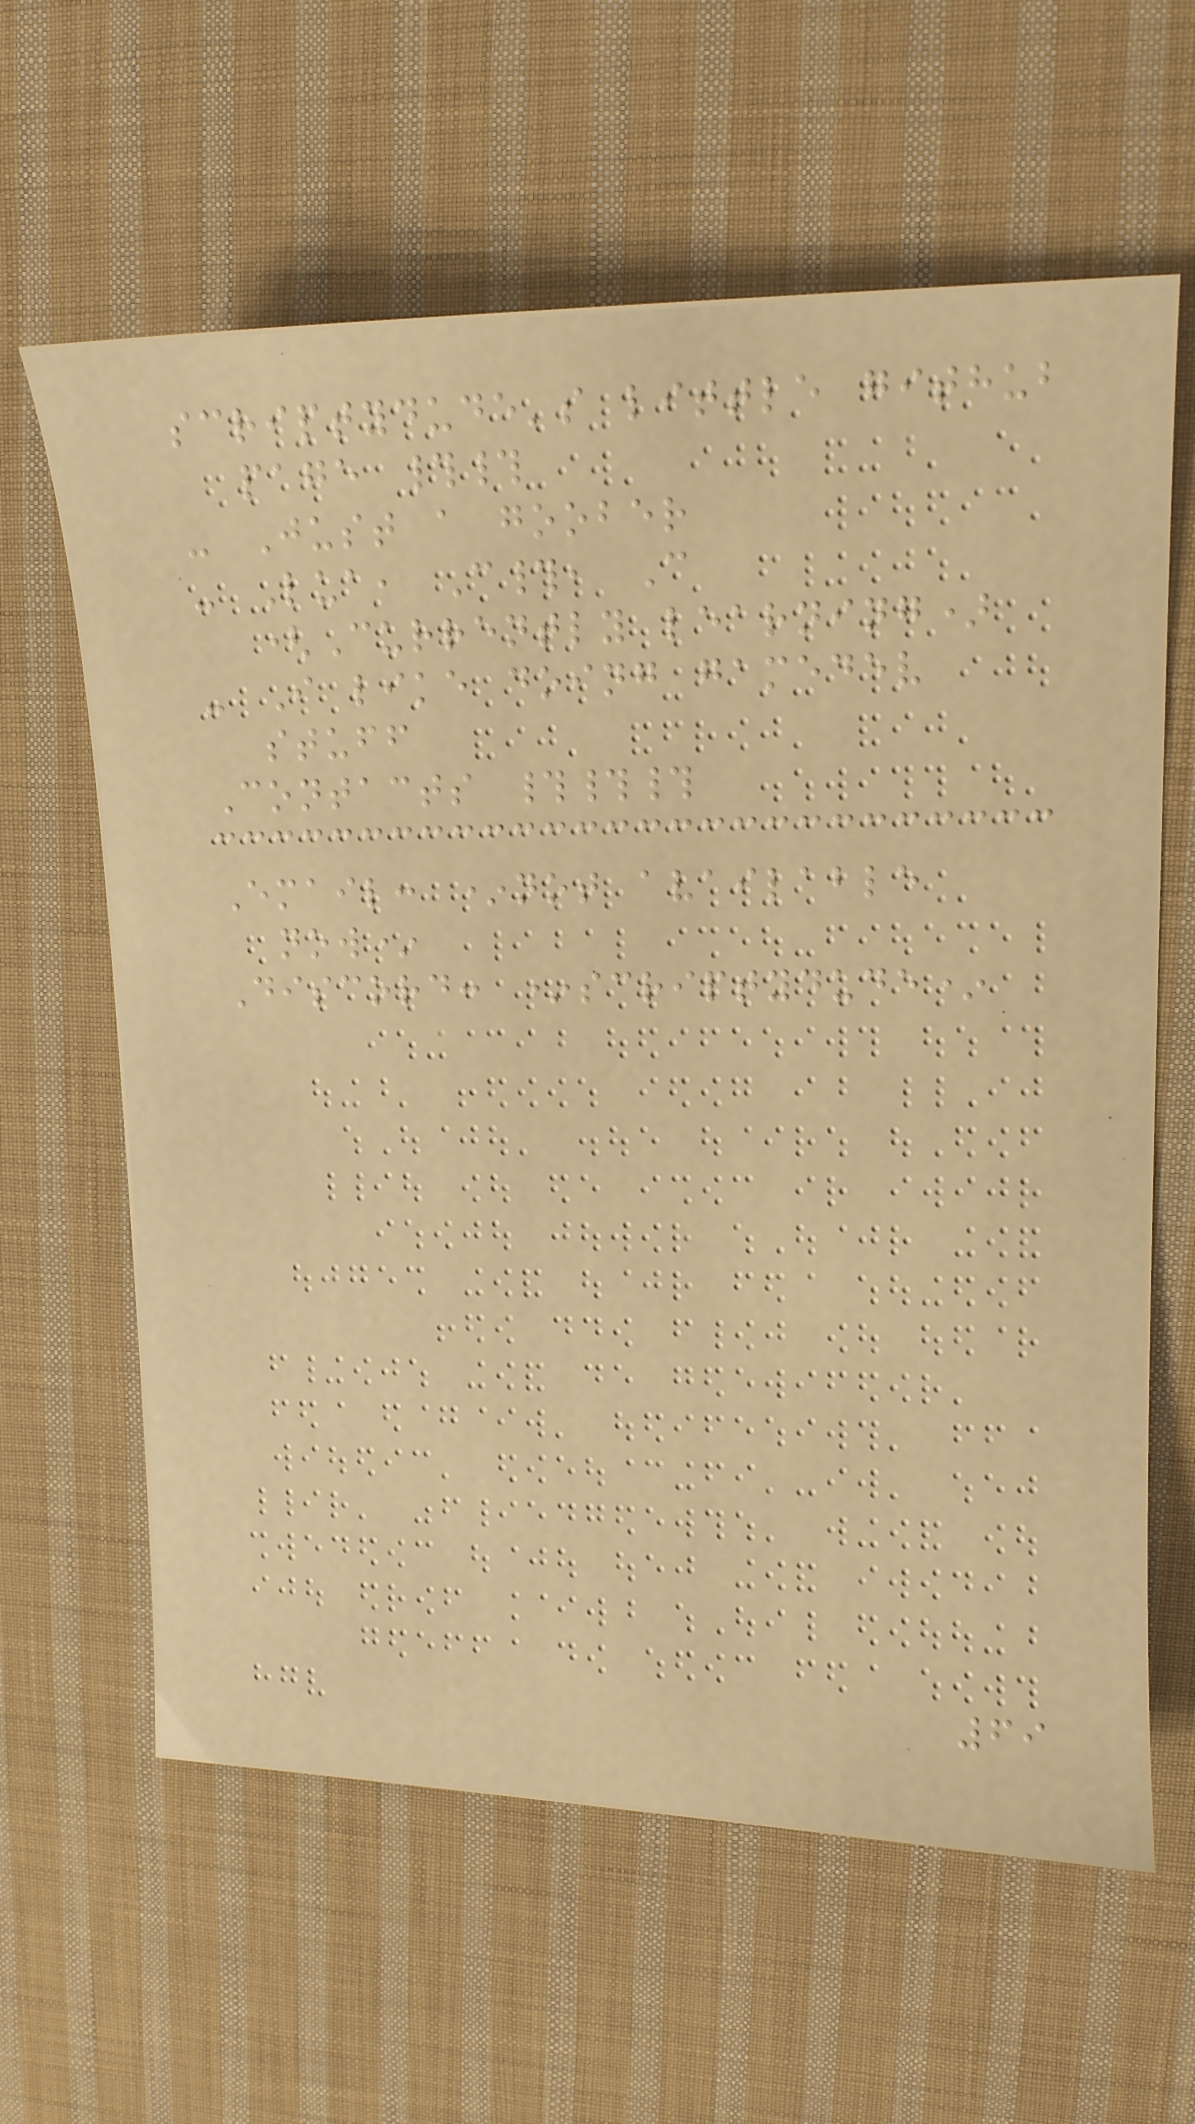scriptydude's little github
page ##
- Just a goober
- Lua, C#, C
(Currently learning)
- I like doing gamedev
stuff
Contacts ###
Email: *not available
now*
Discord: *scriptydude*
69
